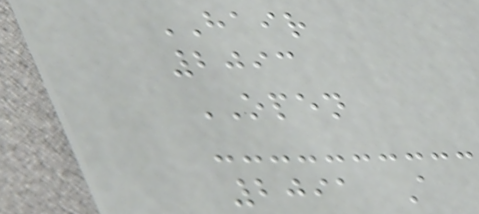HAIR
2093
OPEN
2091 A
